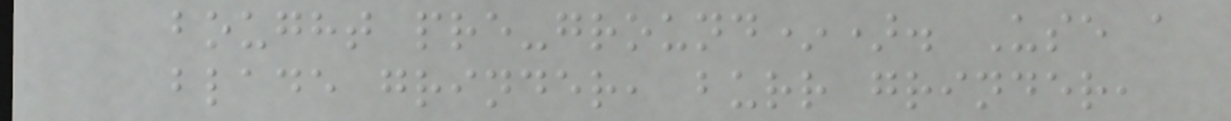bought pre-ground*). Use a
blade grinder, burr grinder,
